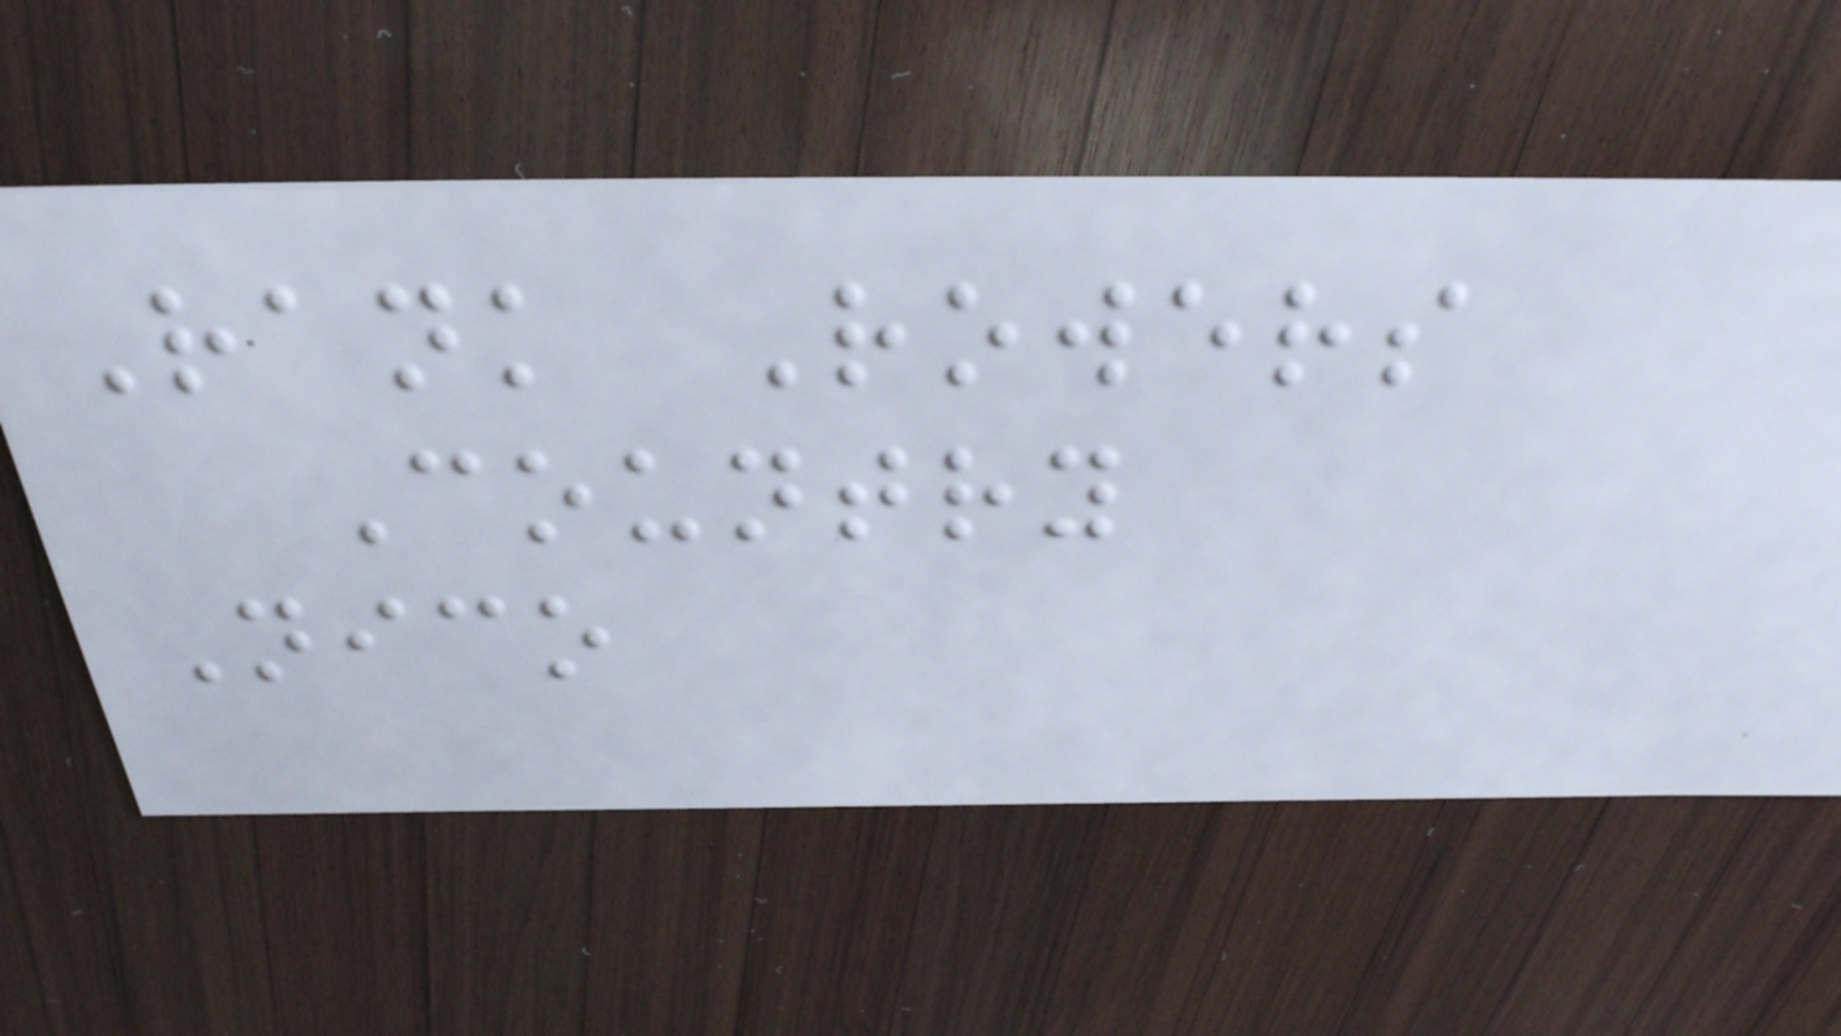Rank Rowers
Country
Nico
